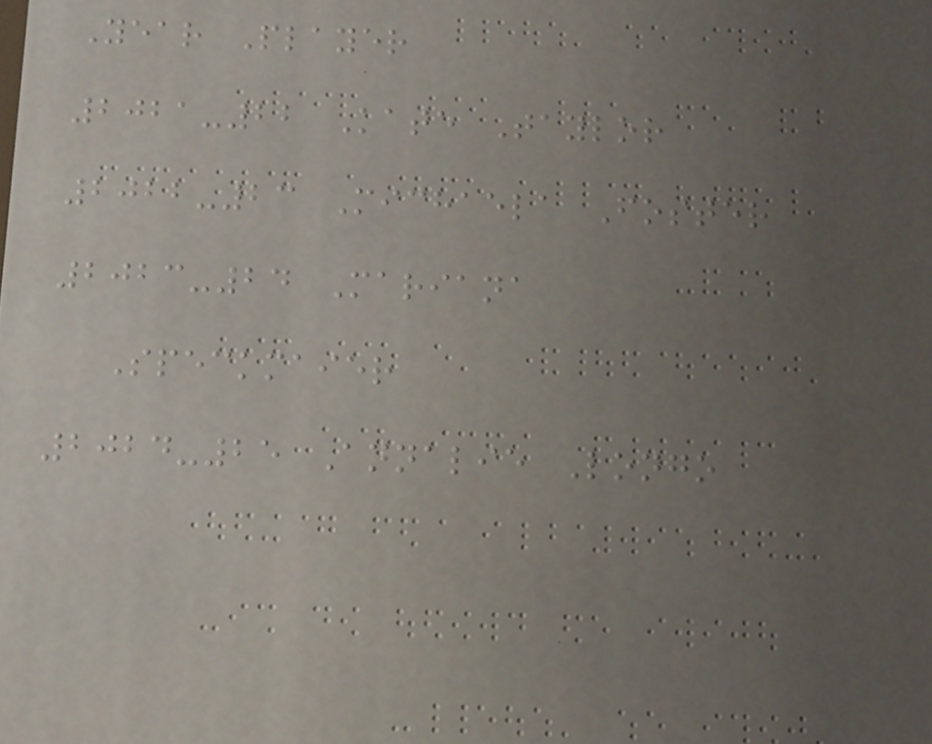Year Player
2021-22 Kate Taylor
2022-23 Michaela Foster
2023-24 Mariana
Speckmaier
2024-25 Annalie Longo
